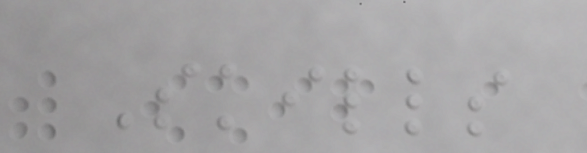Skills
